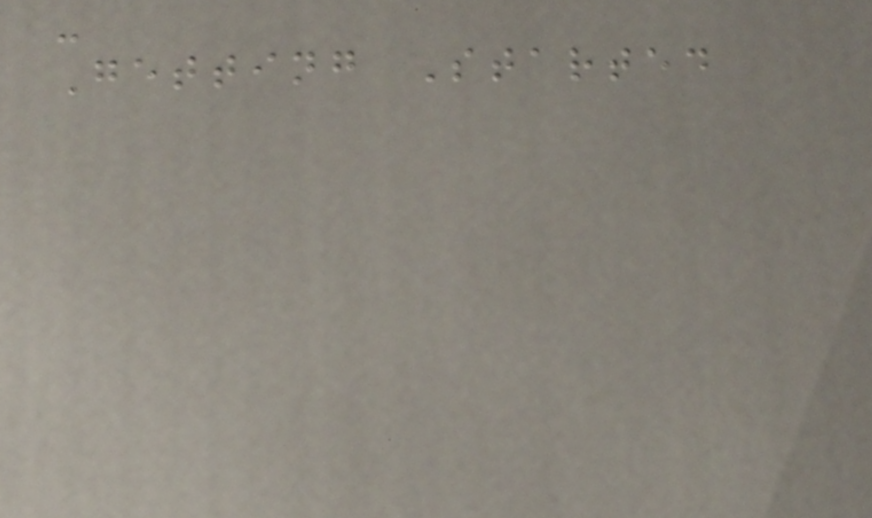-
Getting Started
